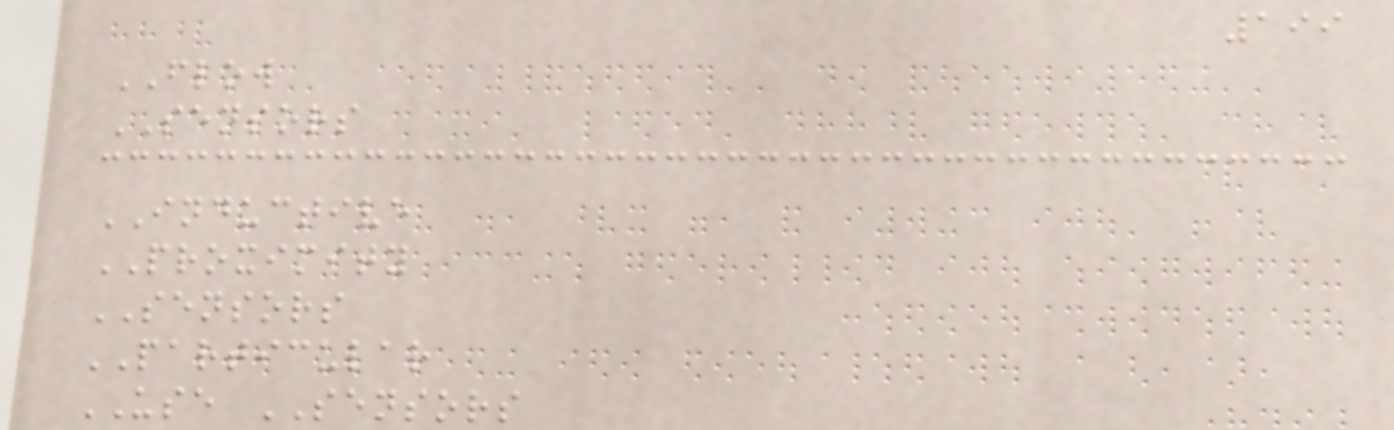199
FLOW
SENSORS
INDUCTIVE
PROXIMITY
SENSORS
PARTICULAR
USE SENSORS
